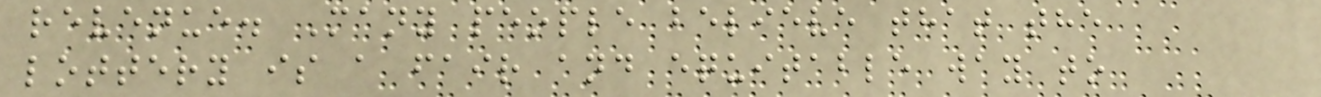revenue. Many people believe that the
lottery is a fair and equitable way to
